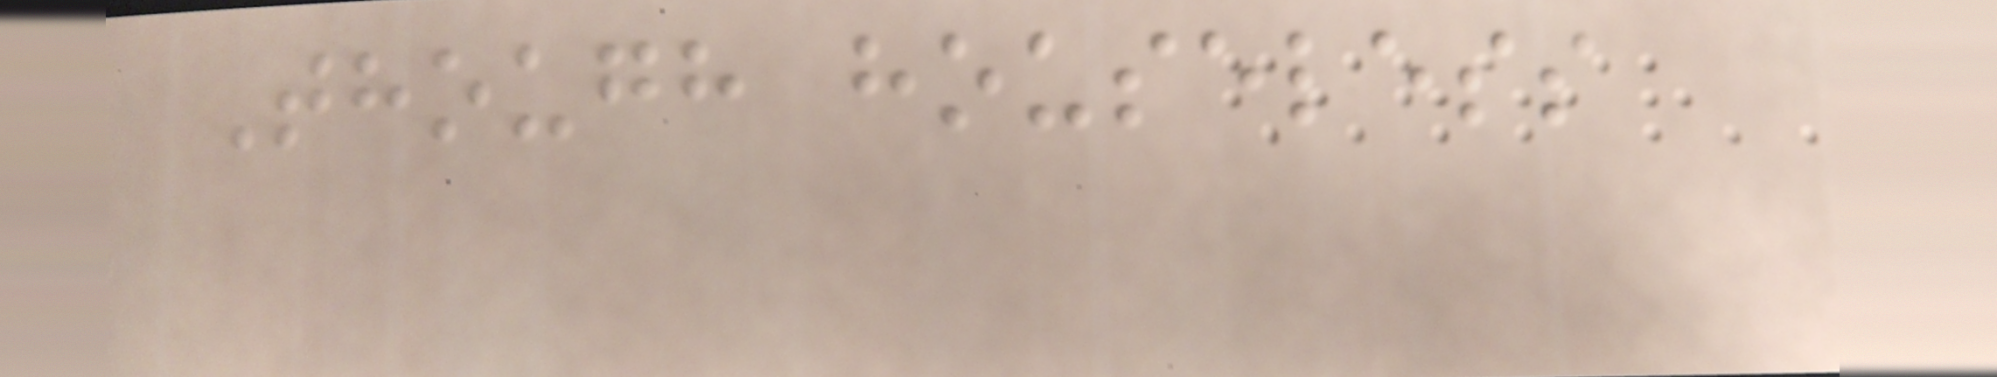Though houseless
